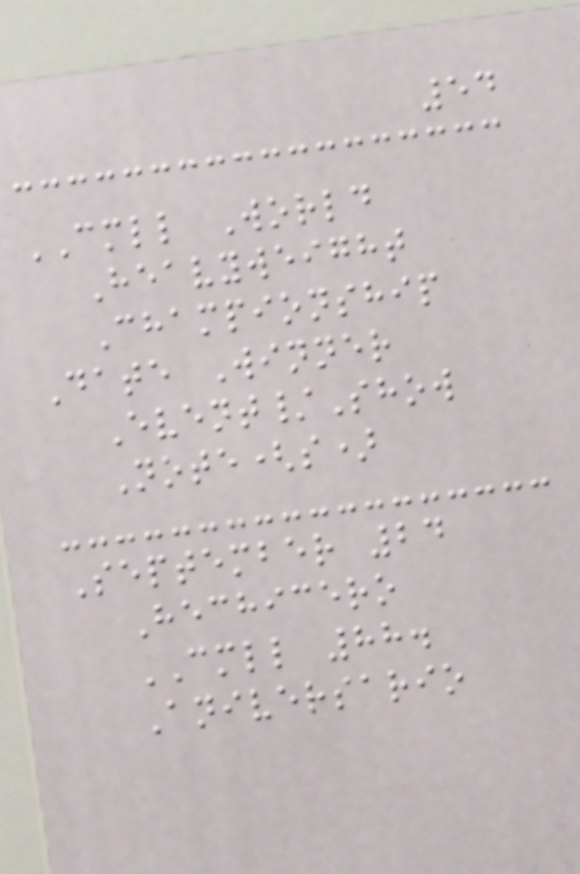54
CMLL World
Heavyweight
Championship
Date Winner
Event/Show
Note(s)
September 24
Hechicero
CMLL 88.
Aniversario
